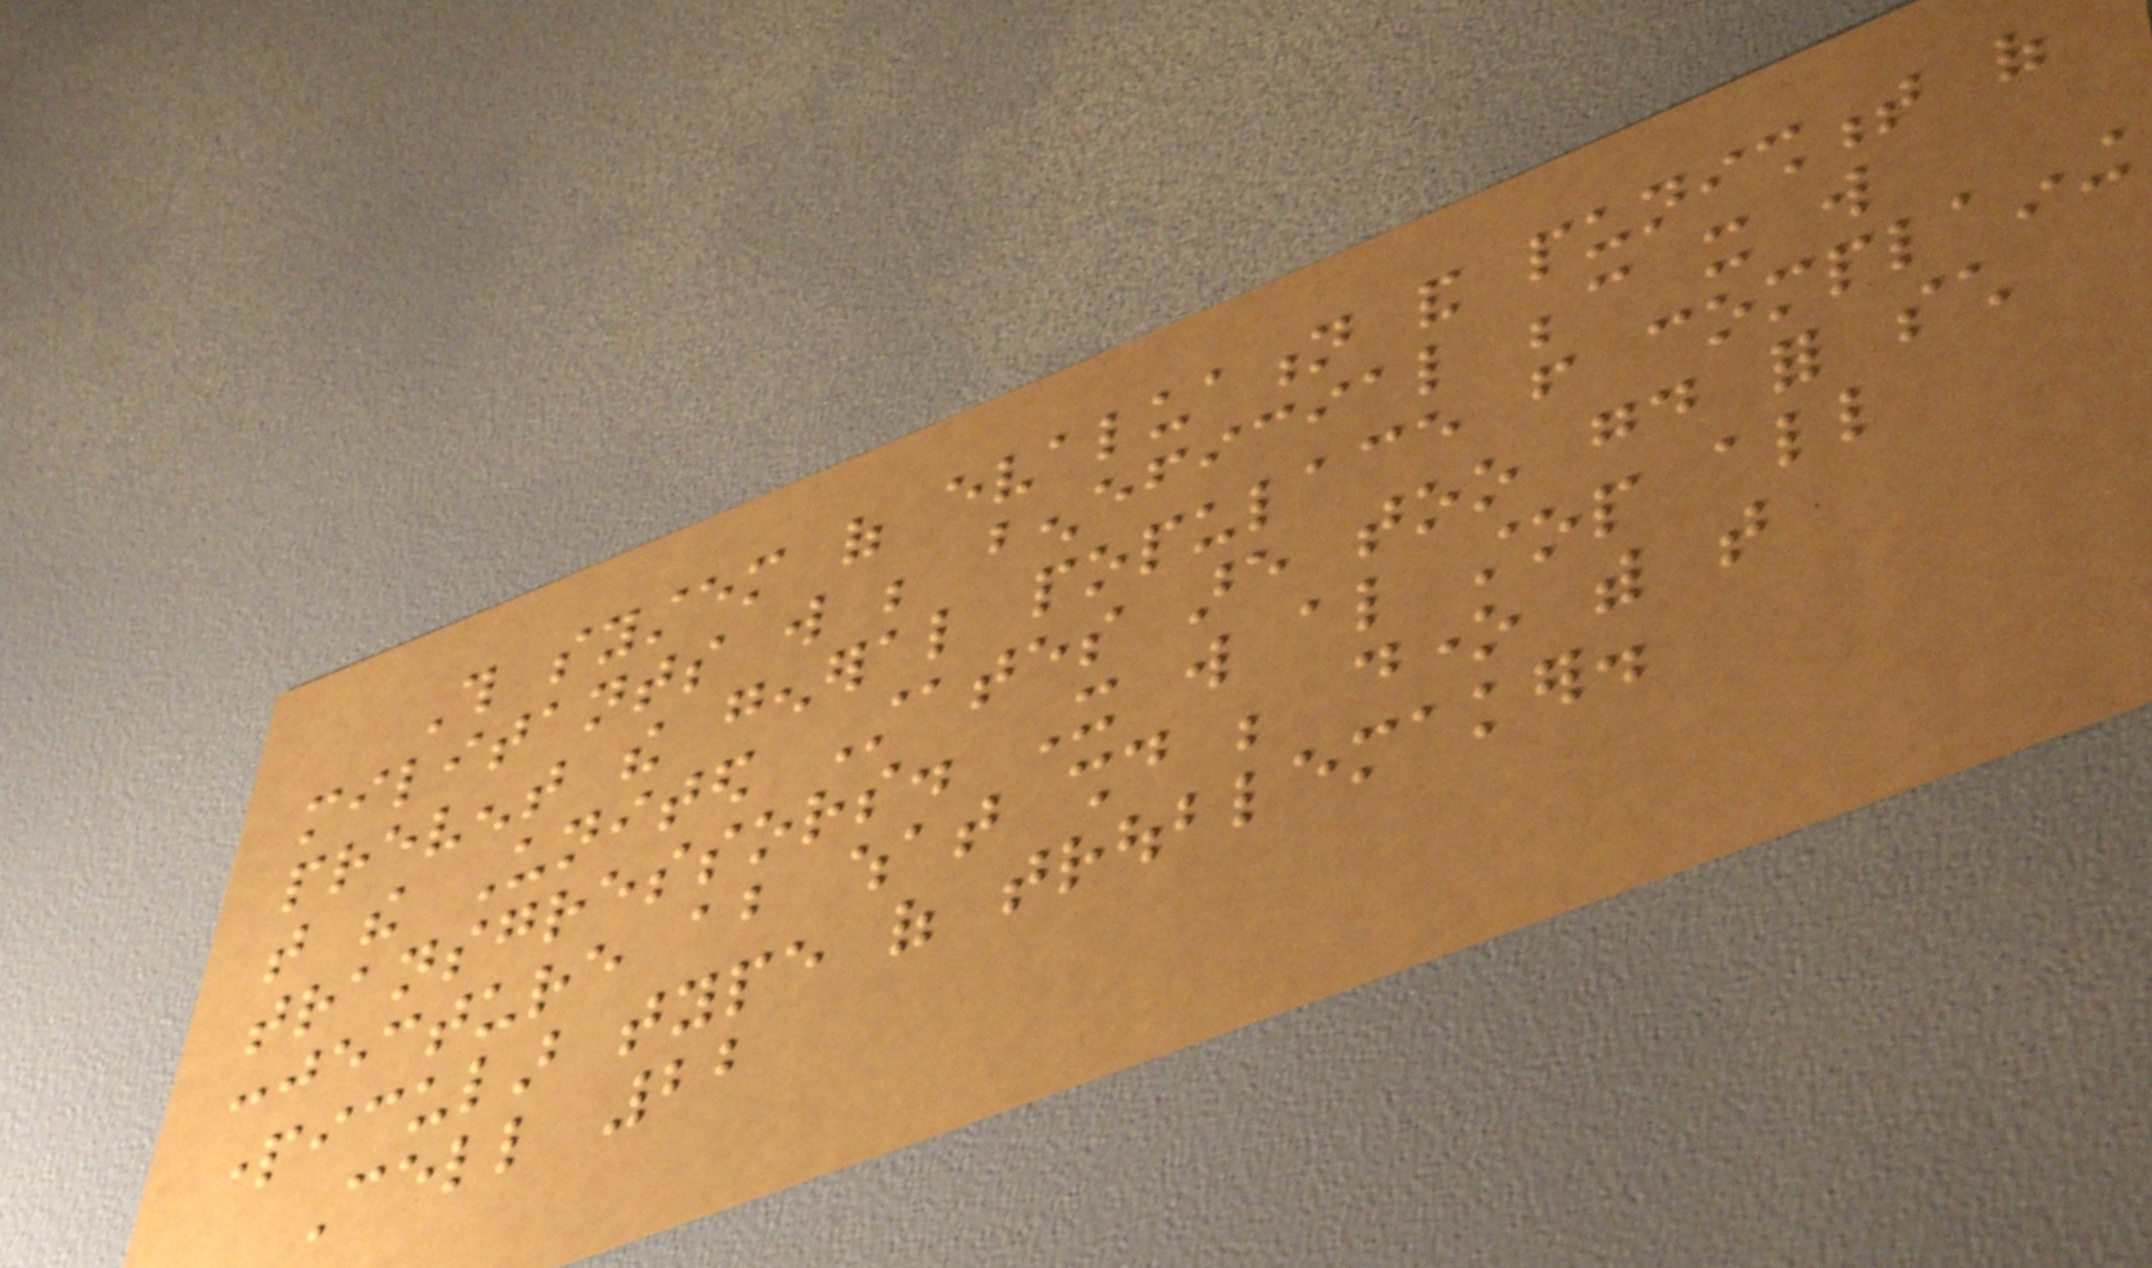This system of evaluation and punishment of
militants will be beneficial because it will
prevent the general populace from complaining
that the United States are too good for such
transgressors. It will also stop all
conjecture about what should be done with that
particular type of troublemaker.
Cell 22
